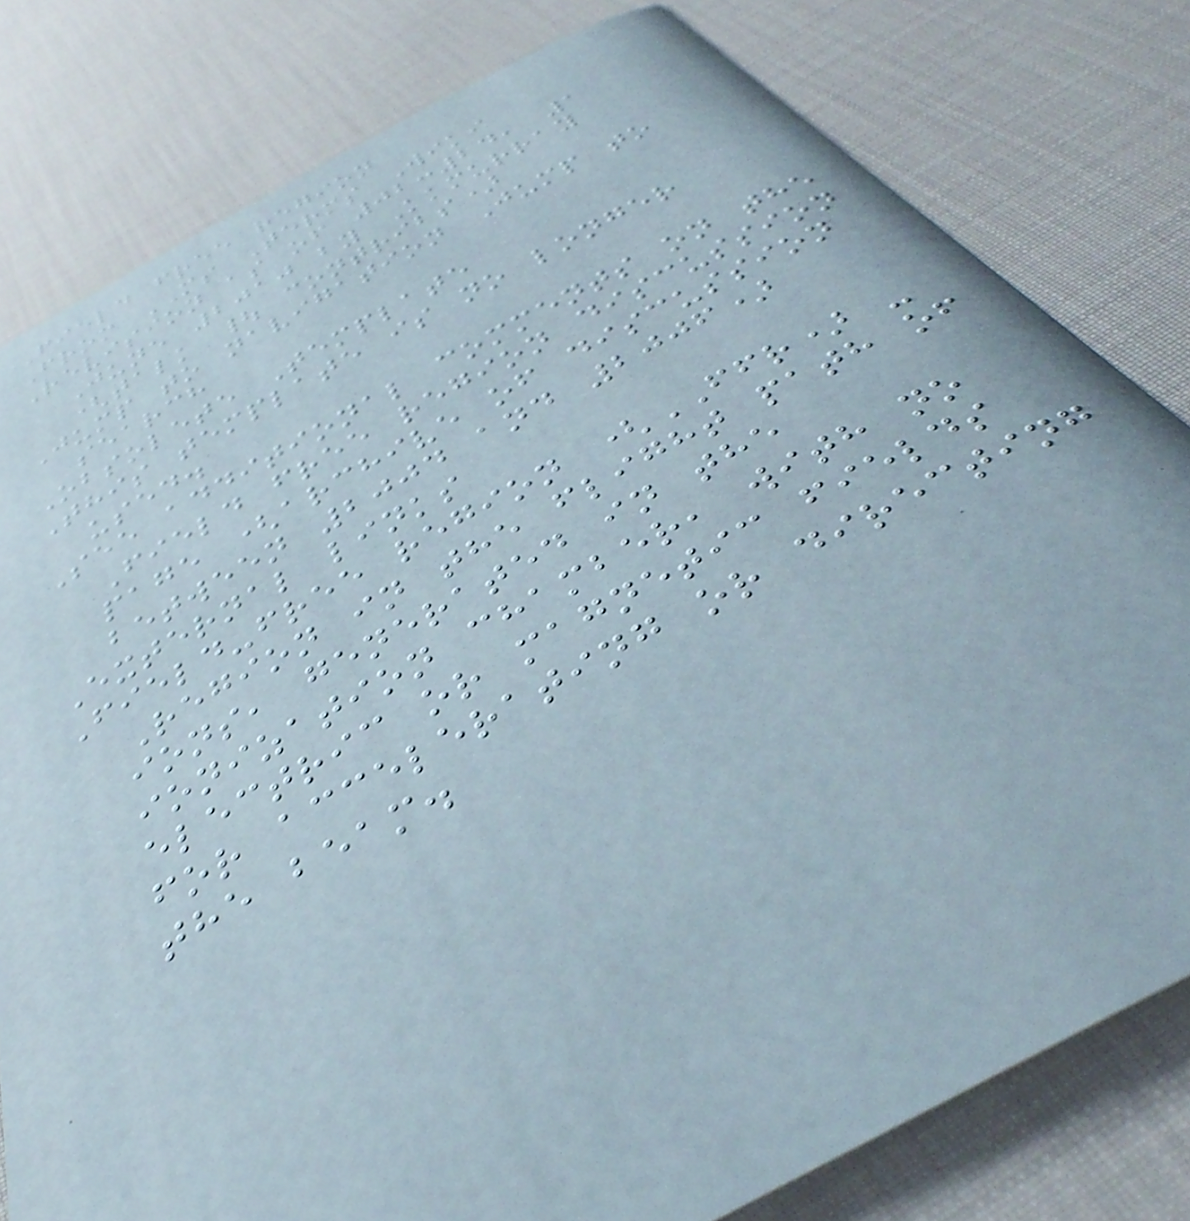Field free region
From MS Terms Wiki
Revision as of 02:24, 1
June 2010 by Kkmurray
(talk | contribs)
Jump to navigation Jump to
search
Obsolete Template
This template is no longer
used.
See additional comments on the
Field free region discussion
page (archive of discussion
between 2004 and 2006)
External links
Field-free region (FFR) -
Region in the flight path of
ions, generated in the
ionization chamber, with no
electric or magnetic fields
for accelerating or directing
the beam.
